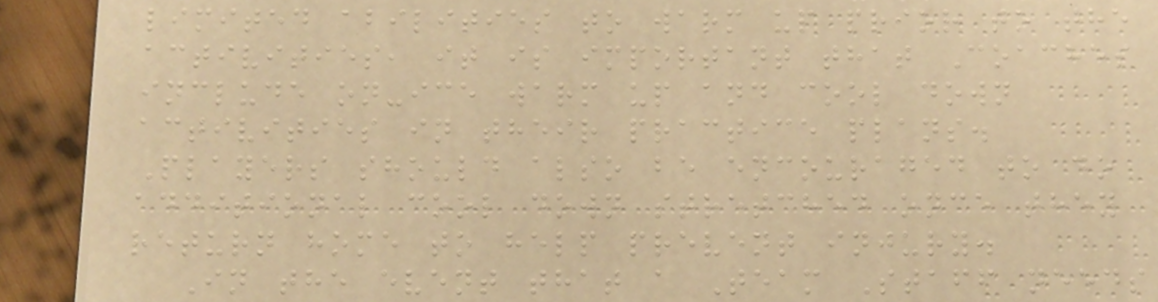limited abilities to warm up prior to the
activities, it is important that Coaches
include on-ice warm up and cool down
activities in their practice plans.
Players should also be encouraged to do
additional cool down stretched once they
return home to help prevent injury.
In the event that a Team Staff needs
